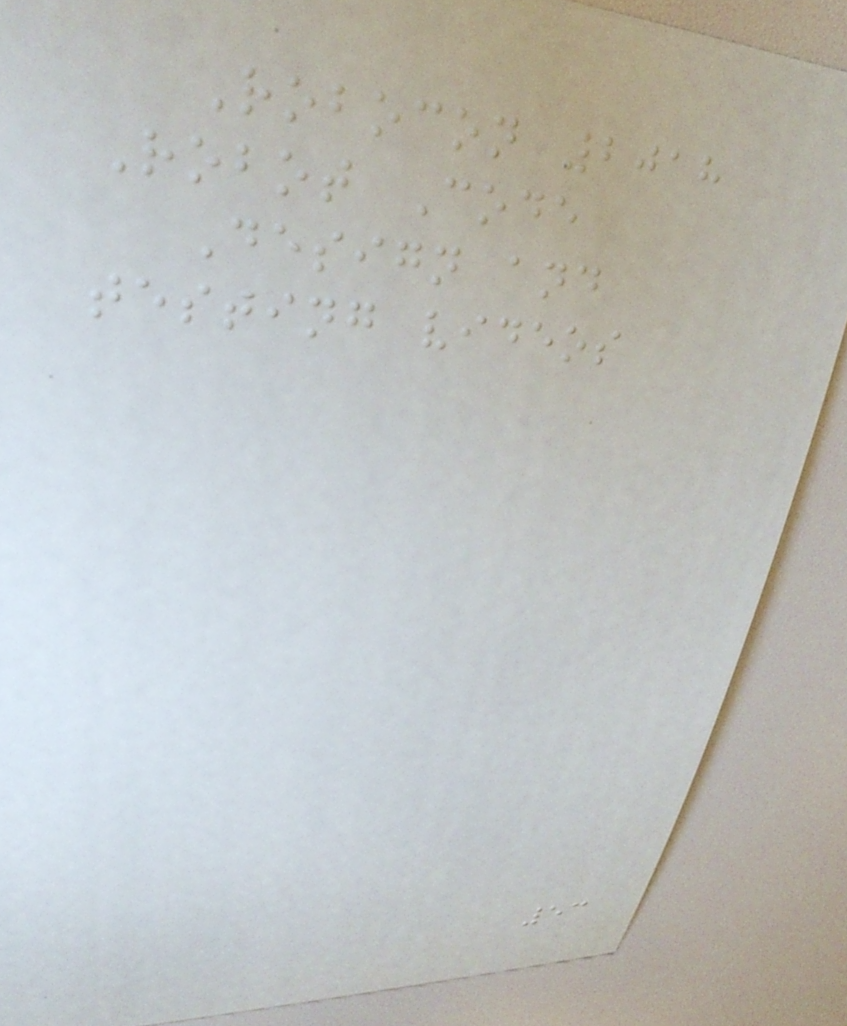Robocon 2018
Robot Code
Design and
testing videos
53
